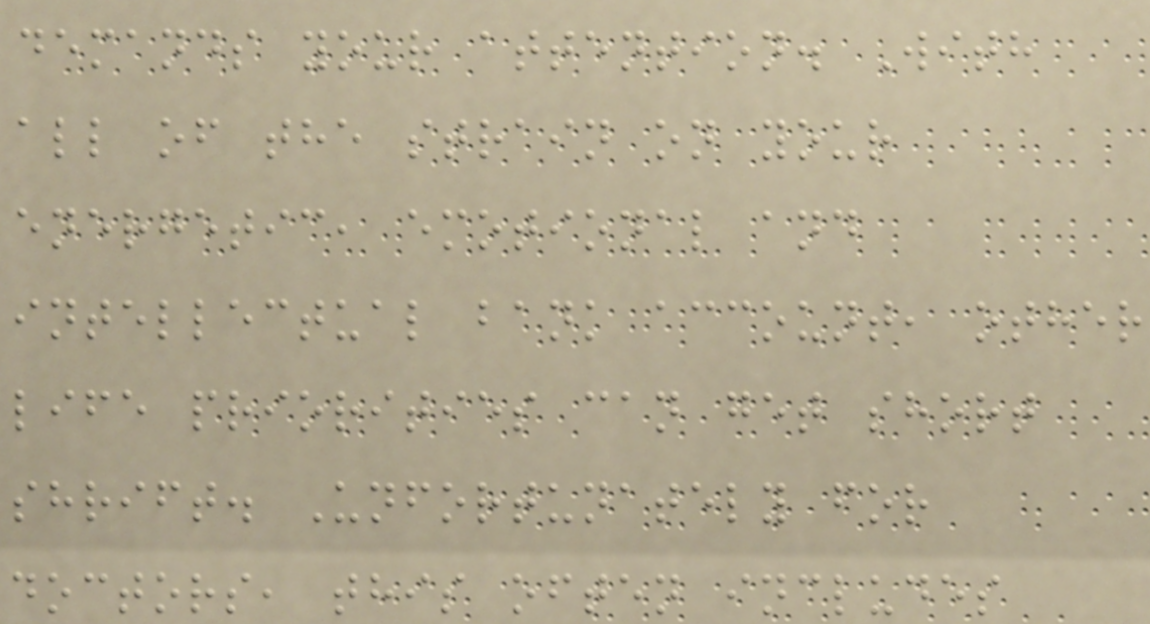demands your attention. With
all of the strain on your
energetic, emotional and
intellectual bank account, other
life priorities can get short
shrift. Unfortunately for
doctors, this often includes
